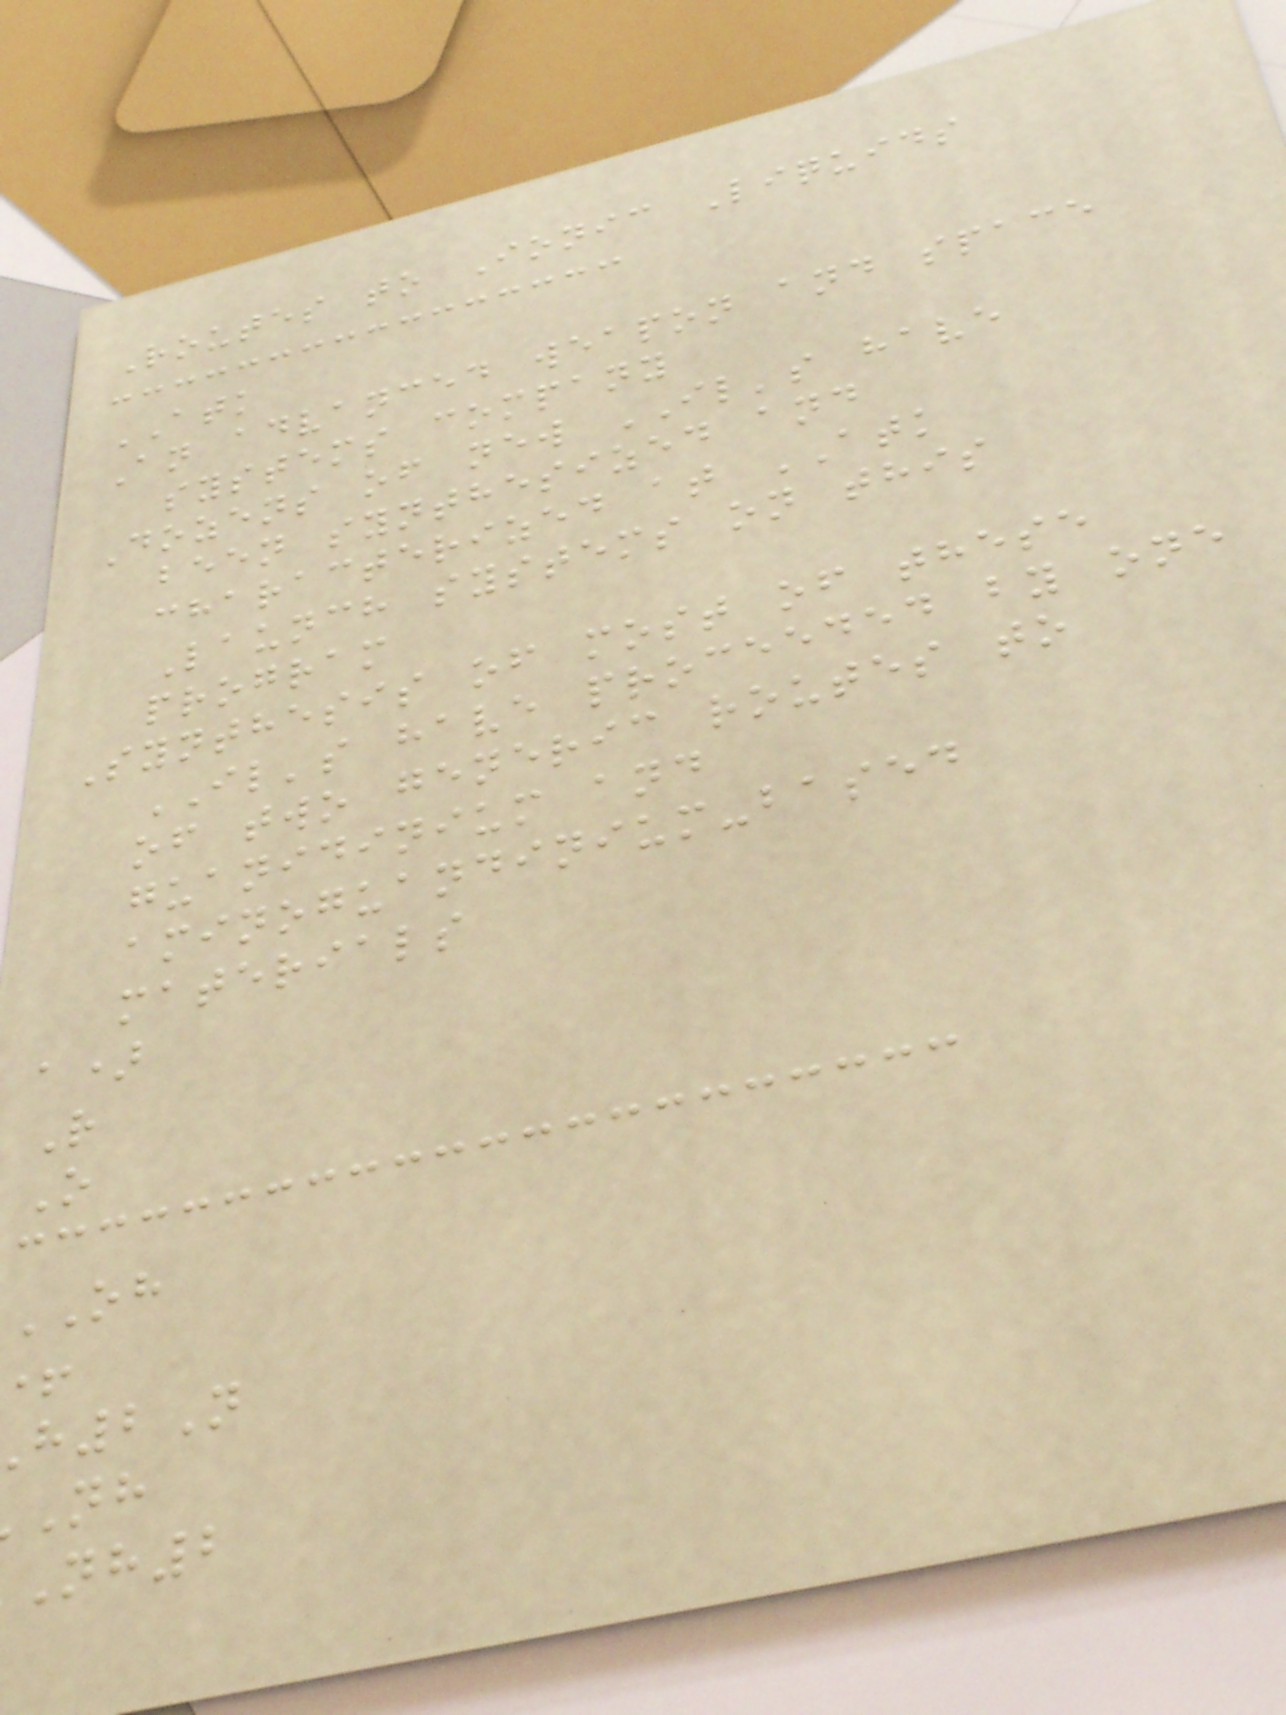Routes to Ionic Liquids
ATK
An advanced weapon and space
systems company
Dozens of new IL's have
been synthesized and
characterized at ATK
Launch systems on this
program
Synthesis of most of these
IL's have proceeded by one
of two generic routes to
guanidinium and
aminoguandinium-based
materials
a)
R
O
OH
2N
nh2
